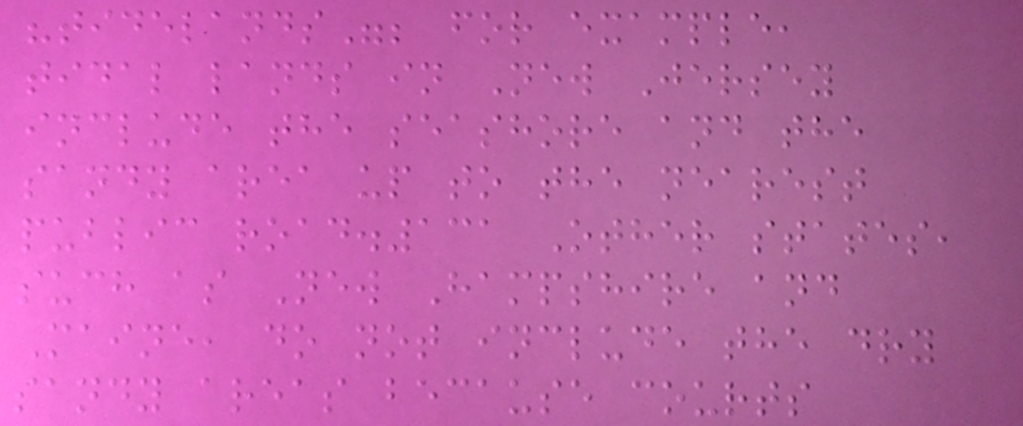"tidelands"; for example,
tidal lands in New Jersey
include the seashore and the
sandy area up to the nearest
public road.131 Other states,
such as New Hampshire and
Maine, do not include the dry
sandy areas because courts
